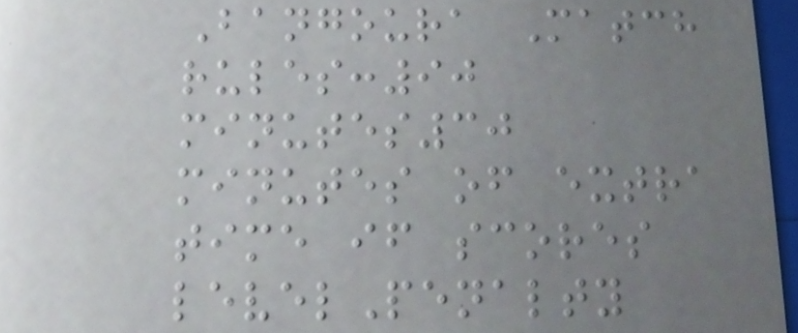Bangoura Match
rules:90
minutes30
minutes of extra
time if scores
levelPenalty
